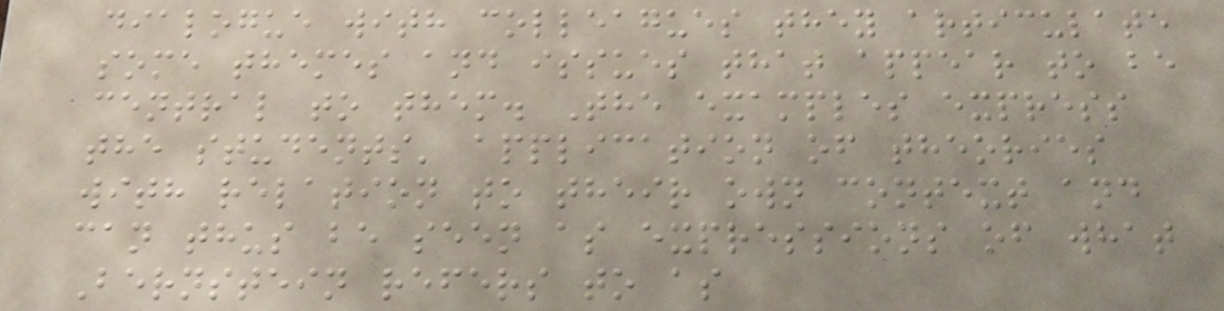dialogue with colleagues they articulate
some themes and issues that appear to be
central to them. The examples express
the students' application of theories
with relation to their own context and
can thus be seen as expressions of what
Bernstein refers to as
